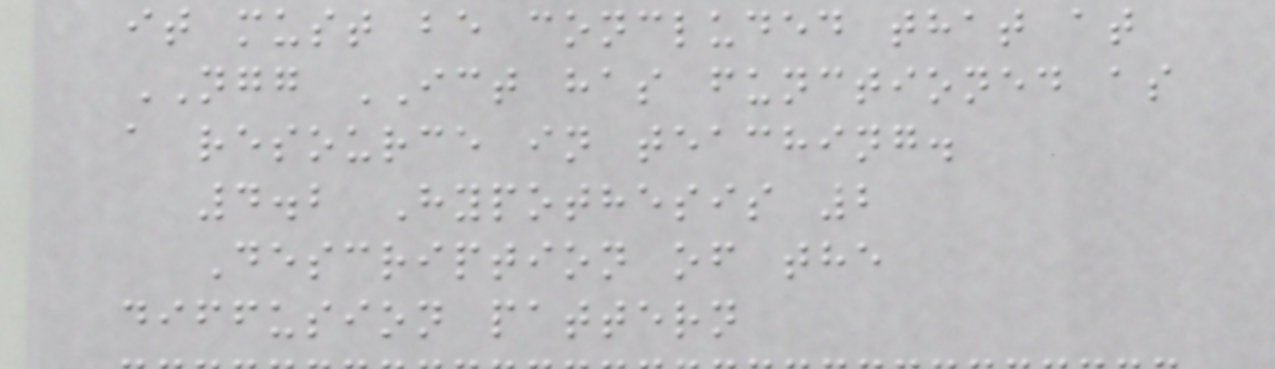it must be concluded that at
NGG ICT has functioned as
a resource in teaching.
4.2 Hypothesis 2
Description of the
diffusion pattern
